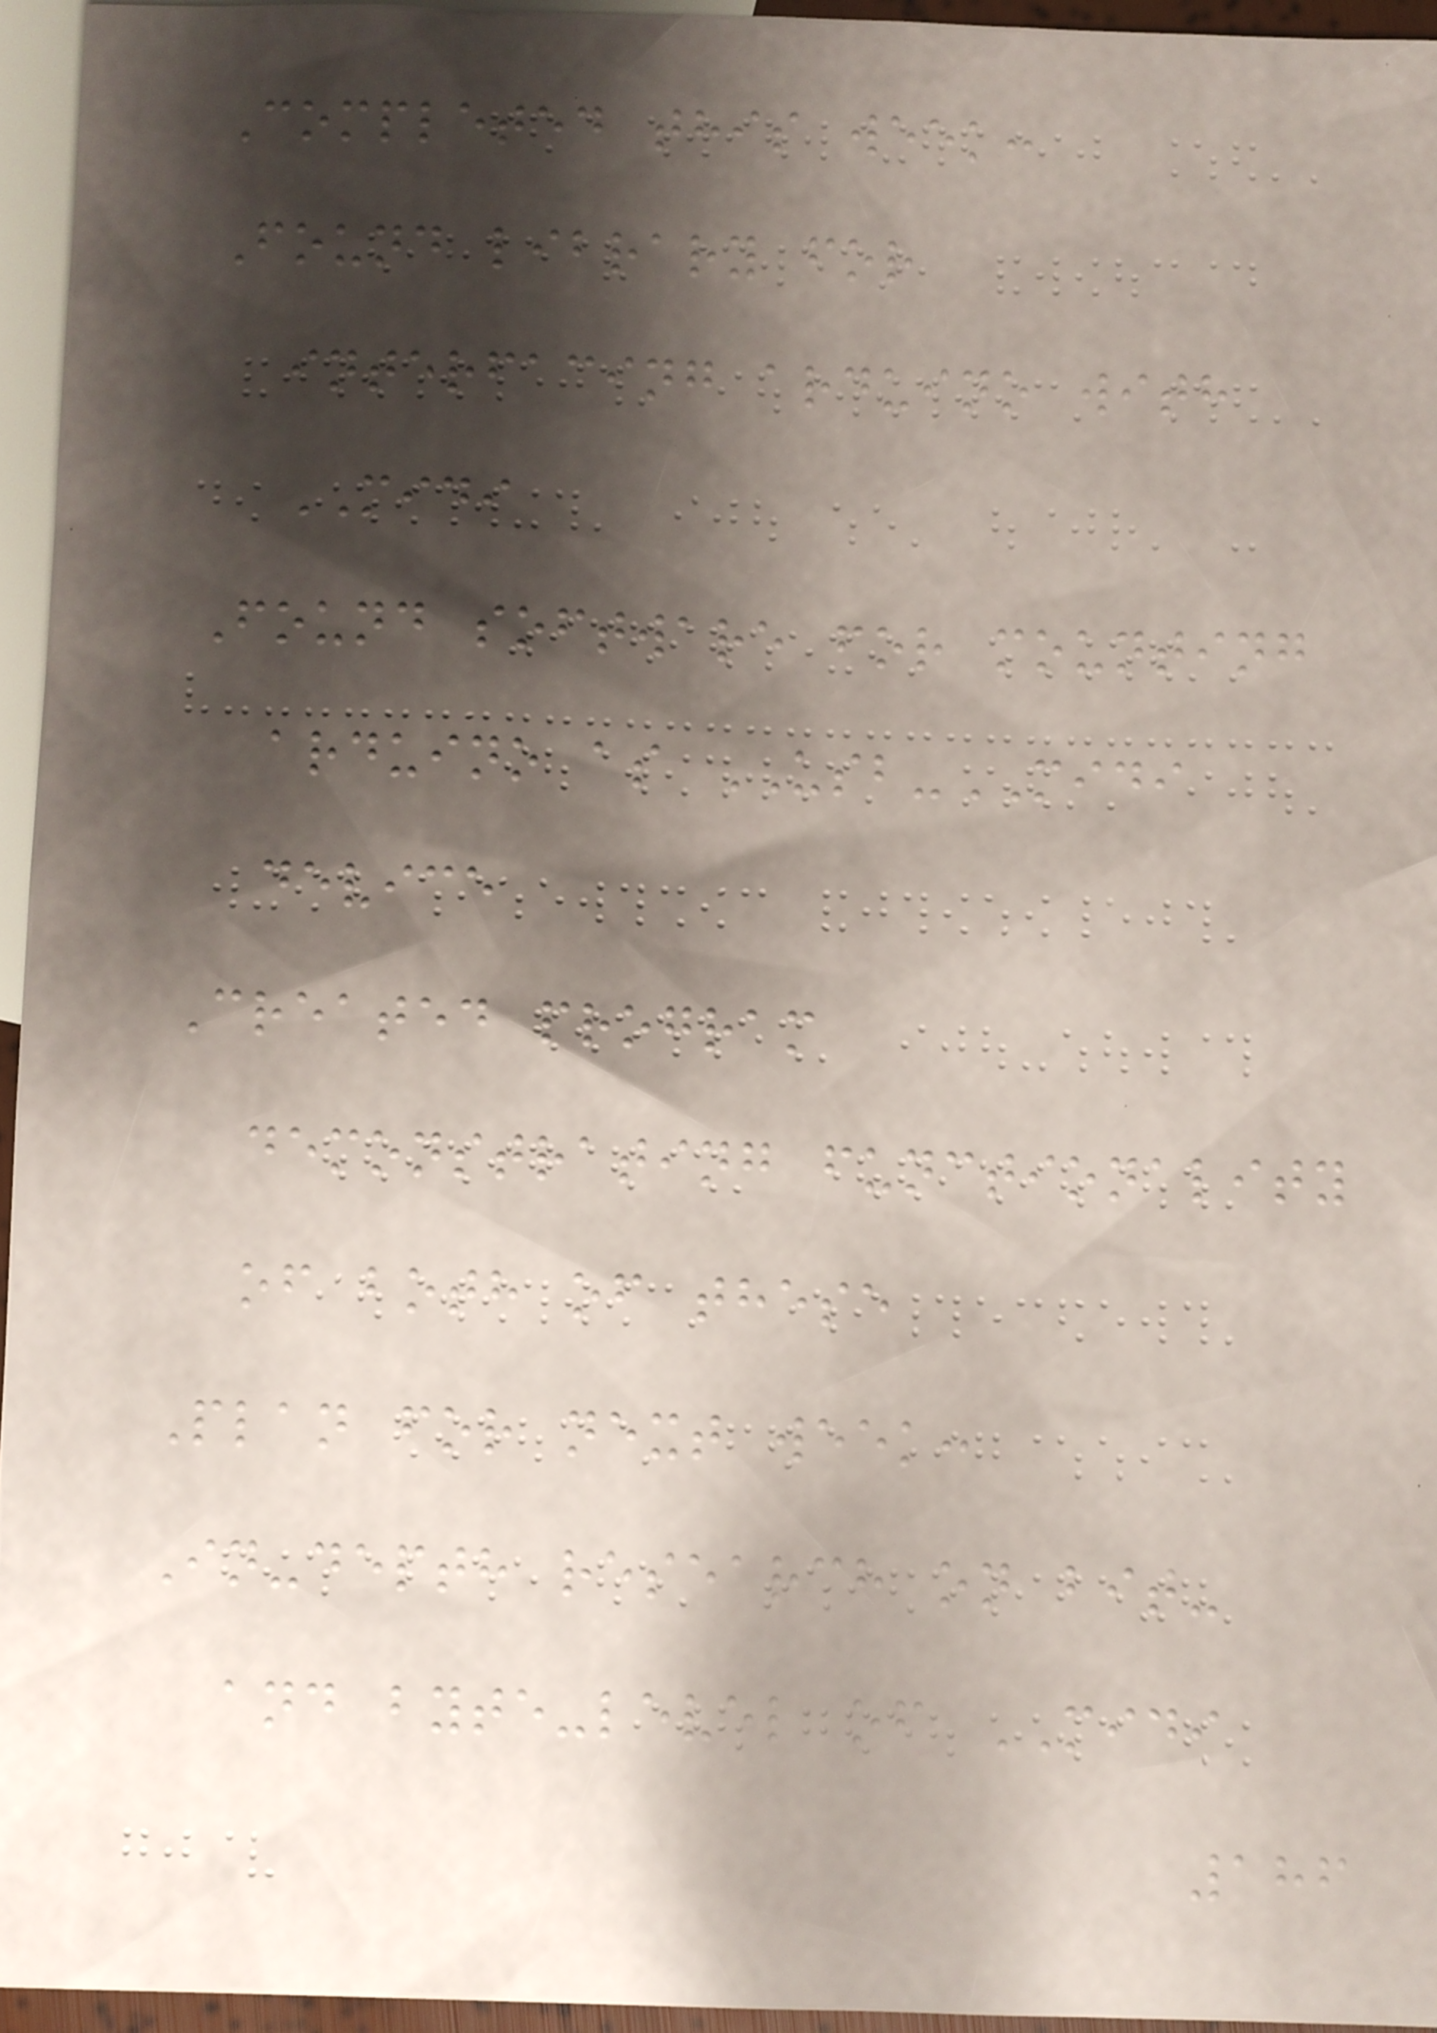Completed this week:
Found library for
interfacing arduino with
MIDI
Found software for mounting
arduino as USB-MIDI
device
Created program
demonstrating functionality
of both of these
Plan for next week:
In-depth research on bit-
and byte-level of MIDI
186
